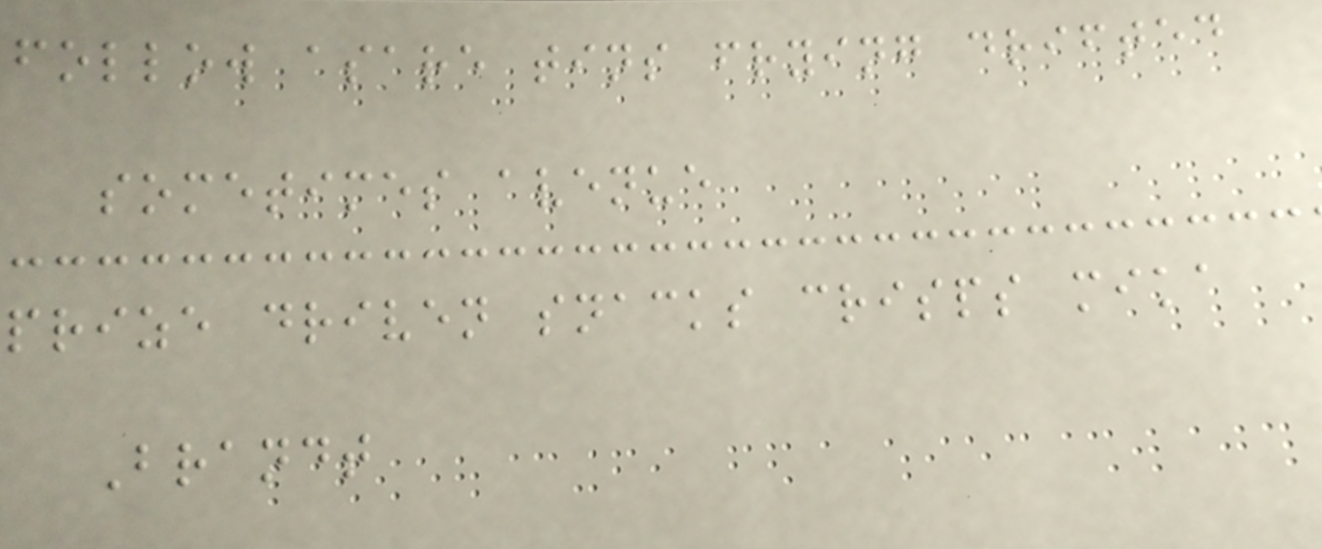follow asare tins frying drifted
sometimes avenue
prize driven snacks crisps mika
Brandt
